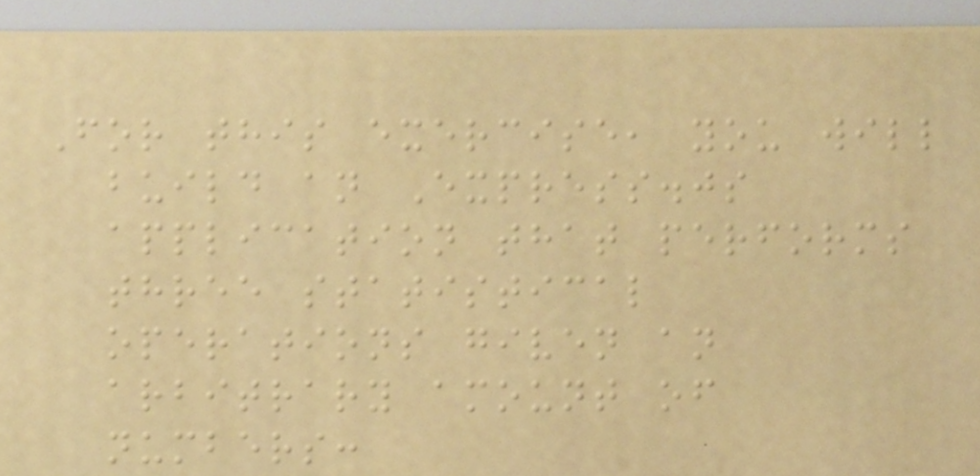For this exercise, you will
build an Express.js
application that performs
three statistical
operations given an
arbitrary amount of
numbers:
